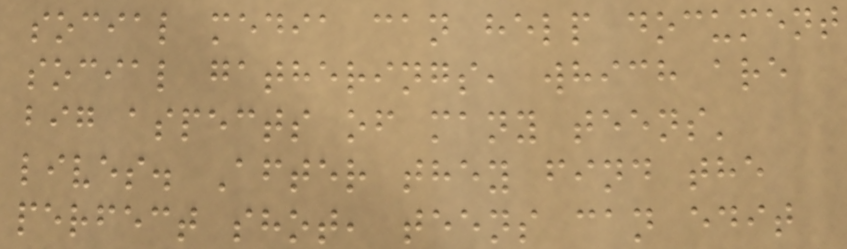social media can help document
social gatherings, which are
big aspects of many teens'
lives. After they find the
perfect shot, teens can edit
